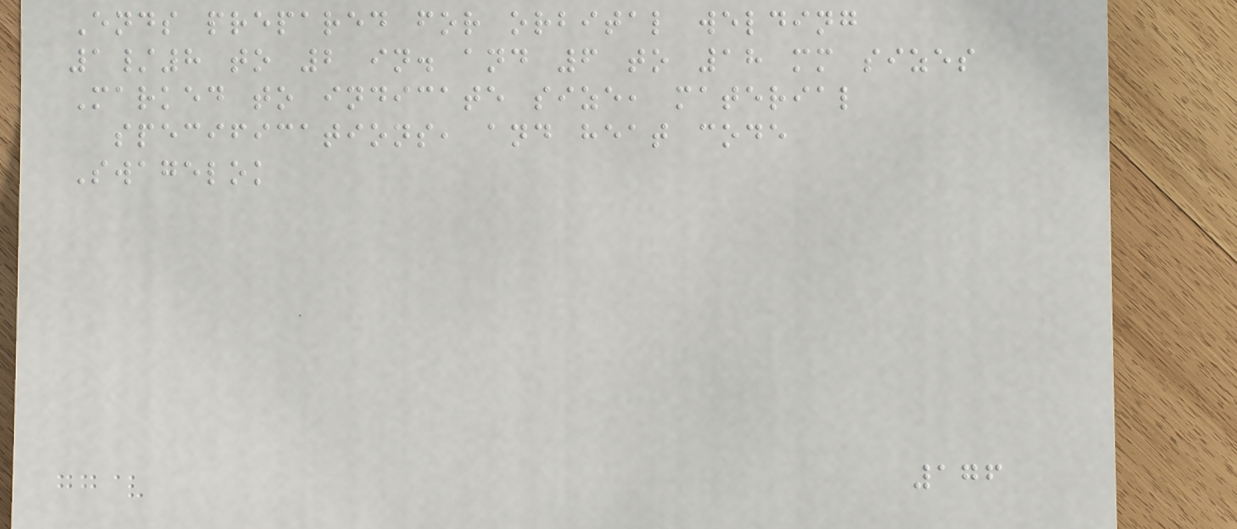Ends prepared for orbital welding
1/8 to 2 in. and 6 to 18 mm sizes
Marked to indicate size, material
specifications, and heat code
Swagelok
176
